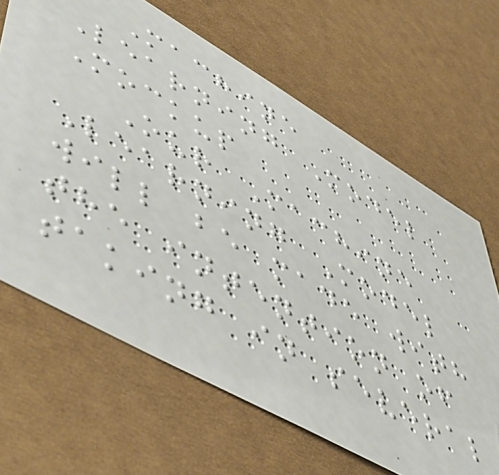Machine
Learning Model
Mockup
Our Machine
Learning Model
will be made with
the intention of
taking in several
